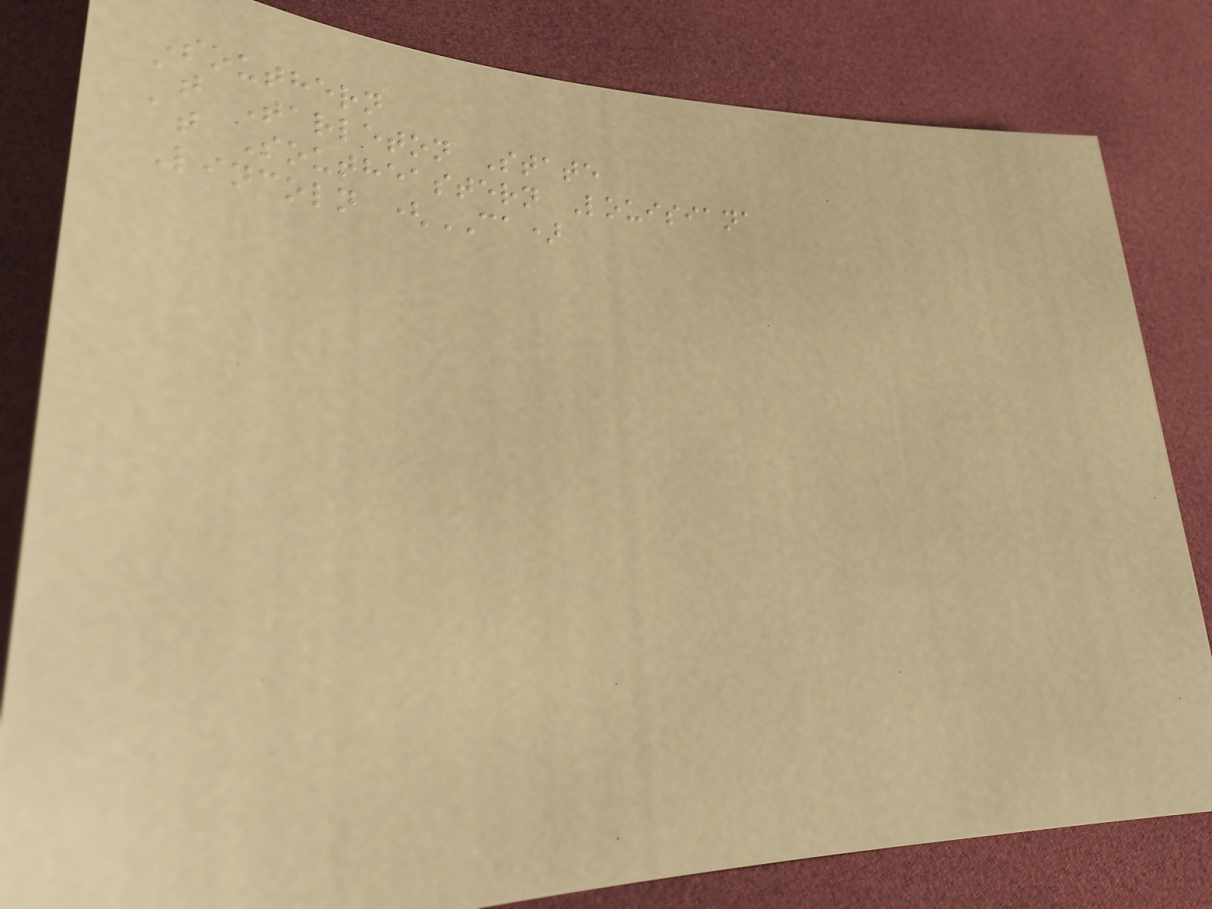Southern
at Tarleton State
at Southeastern Louisiana
Lincoln (CA)
